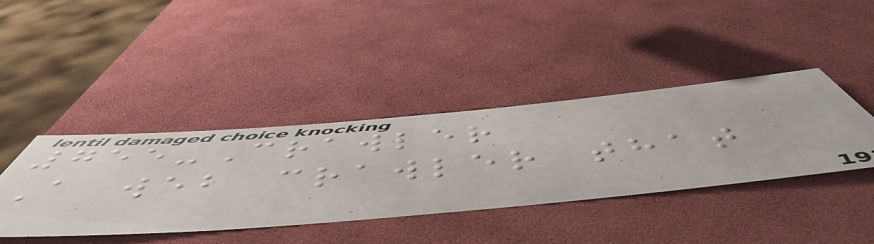755-Crawler
A web crawler that
